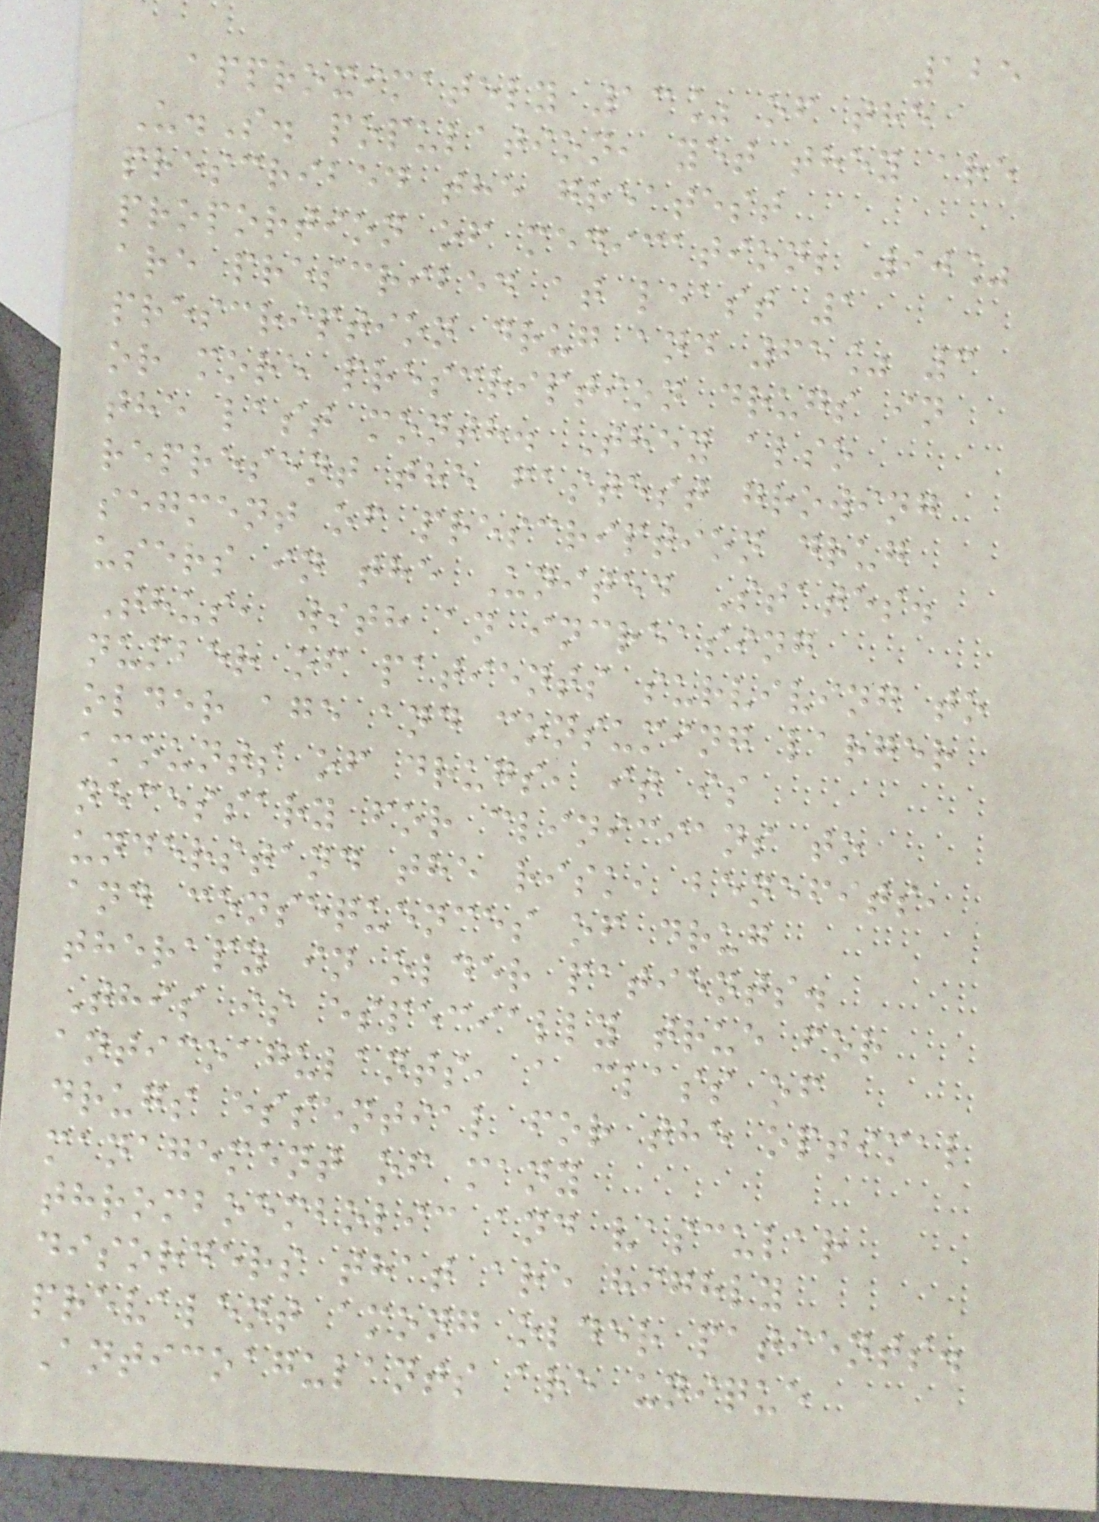125
approximately 13% of the
U.S. population, yet they are
prescribed the greatest
proportion of medication; 90%
are prescribed at least 1
prescription drug and 65% 3
or more prescription drugs in
the last month. They also
represent the fastest growing
segment of prescription drug
users in the United States.
Thus, with an increasing
number of patients surviving to
older age and consuming larger
amounts of drugs, it is
necessary for clinicians to
understand the risk, benefits,
and consequences of drug
therapy in older patients.
This is especially true for
anticoagulants, a class of
drugs essential for the optimal
management of many
thromboembolic and vascular
disorders that are highly
prevalent among older patients.
Anticoagulants are unique
